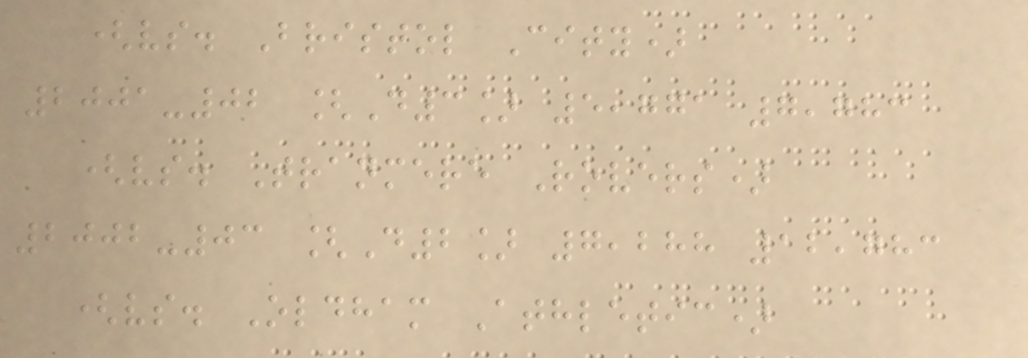(vs. Bristol City)
2001-02 [D3] 5,771 7,783
(vs. Tranmere Rovers)
2002-03 [D2] 7,288 12,783
(vs. Oldham Athletic)
